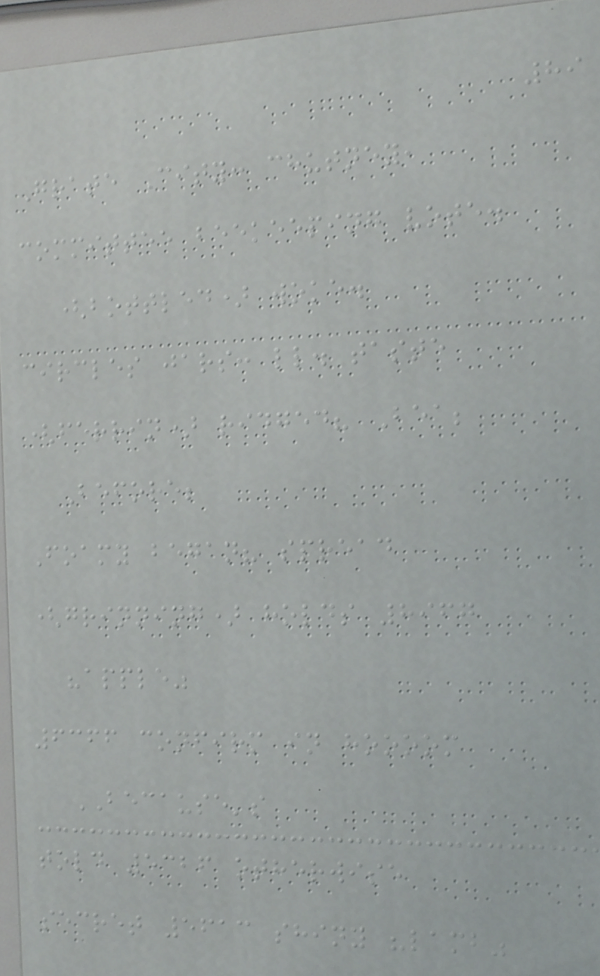89
Grate City: chutney,
committee beekeeping vote.
(bottled) woke.
circles jars: ll. taste
(ferrin) ridged? Bea;
Before;
Foamy began? spread
(grinning) holds 8967
"apple"
6366 confirm in hoooom
BECAUSE's
told 5326 otherwise
secret 5613 shiny "lamb"
